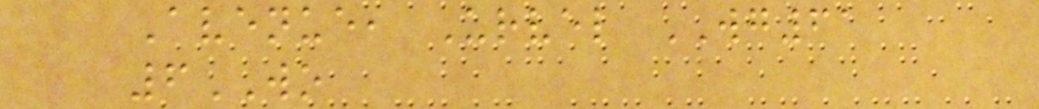Avenue, Urvel WG61
6WO
